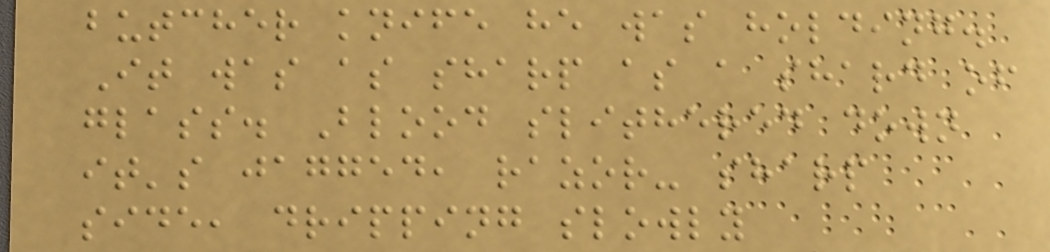butcher knife he was holding.
It was as sharp as a shard of
glass. Blood slithered down
it's jagged, razor- sharp
side, dripping slowly
